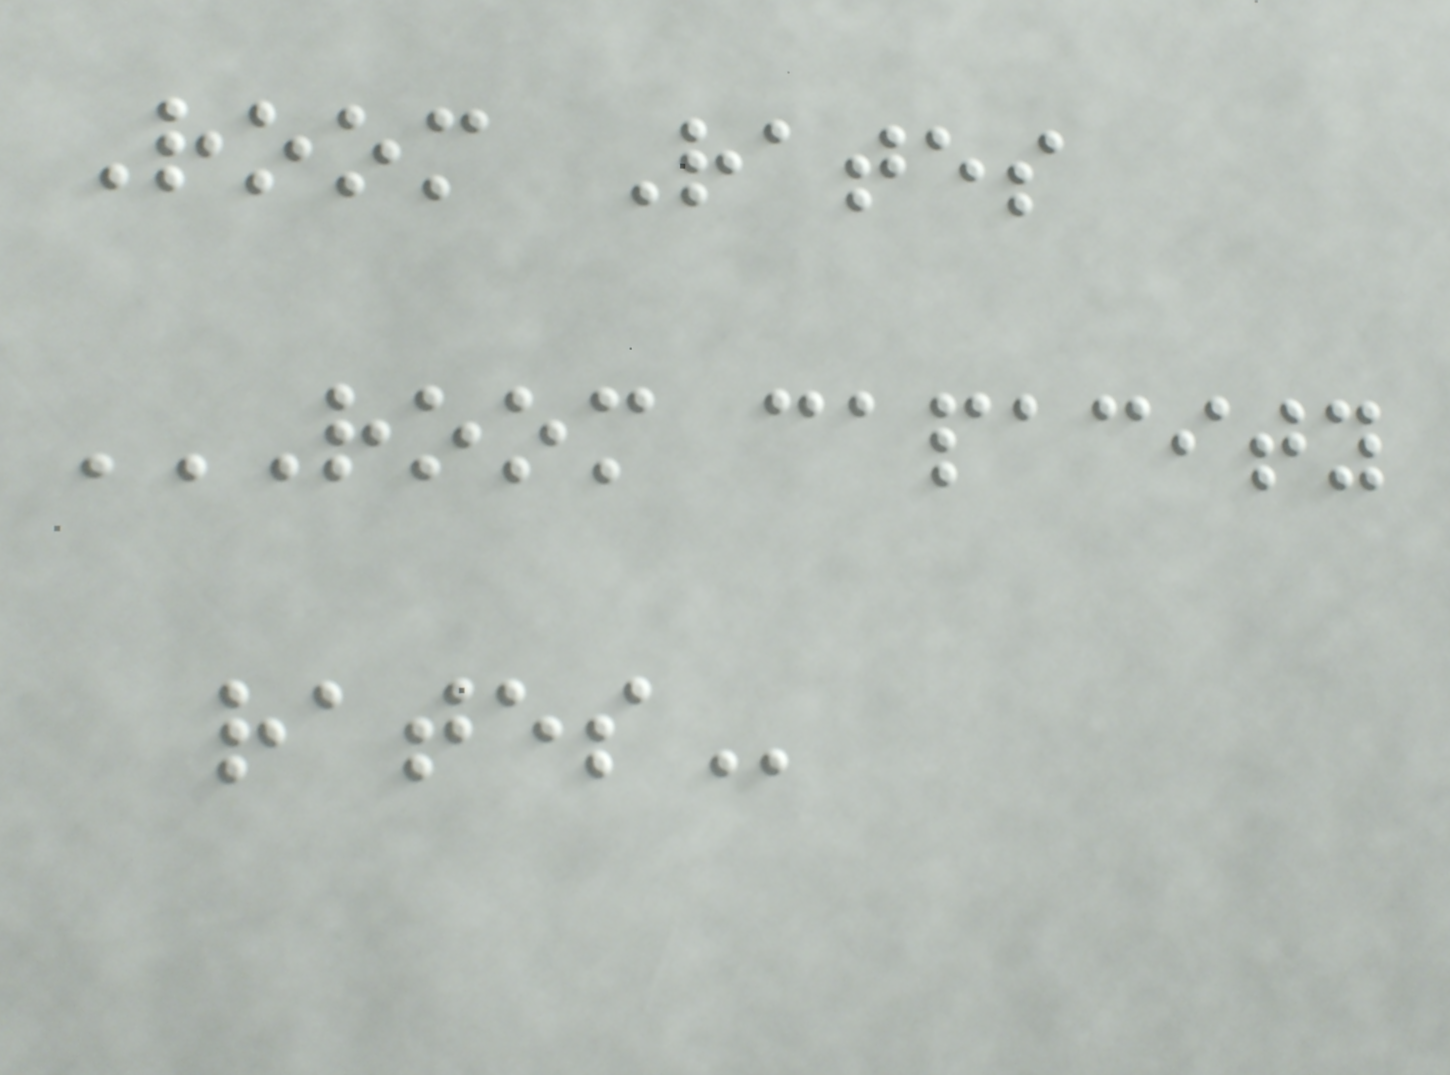Room Rates
ROOM CAPACITY
RATES
